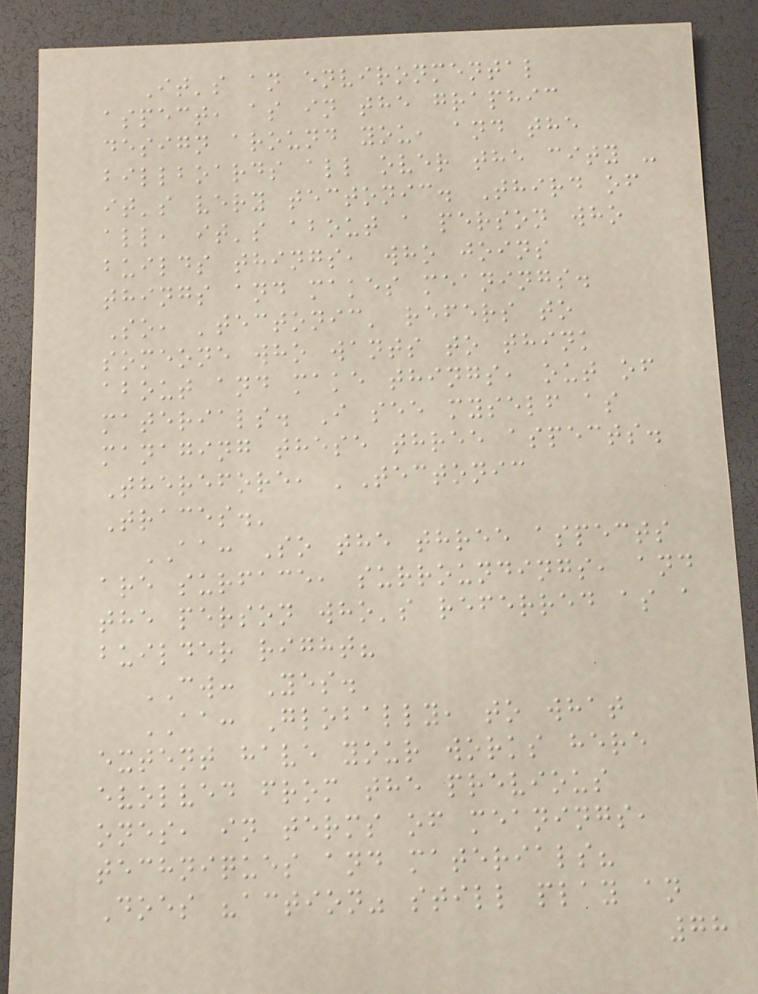It's an environmental
aspect, as in the graphic
design around you, and the
billboards all over the city -
it's very tectonic. Third of
all, it's about a person who
builds things, who joins
things and makes meanings.
So, 'tectonic' refers to
someone who wants to think
about and make things, out of
materials. I see myself as
managing these three aspects.
Therefore, 'Tectonic
Traces.'
AA: So the three aspects
are surface, surroundings, and
the person who's referred as a
builder right?
CW: Yes.
AA: Globally, to what
extent have your works here
evolved from the previous
ones, in terms of meanings,
techniques and materials?
Does "action" still play an
78
